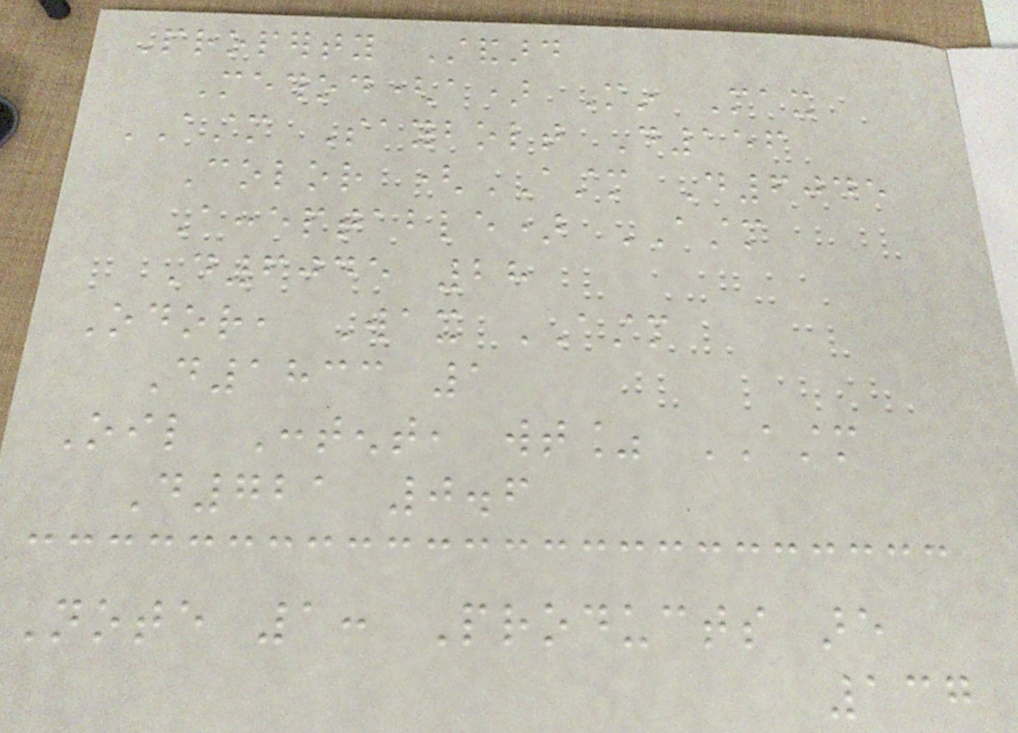Property Standard
Method(a) Min Max
ASTM Saybolt D156
Color (ASTM D6045
Acceptable) ASTM
D6045 28
Odor, Wax ASTM
D1833 1
Oil Content, wt% ASTM
D721 0.6
Note 1: Products are
137
